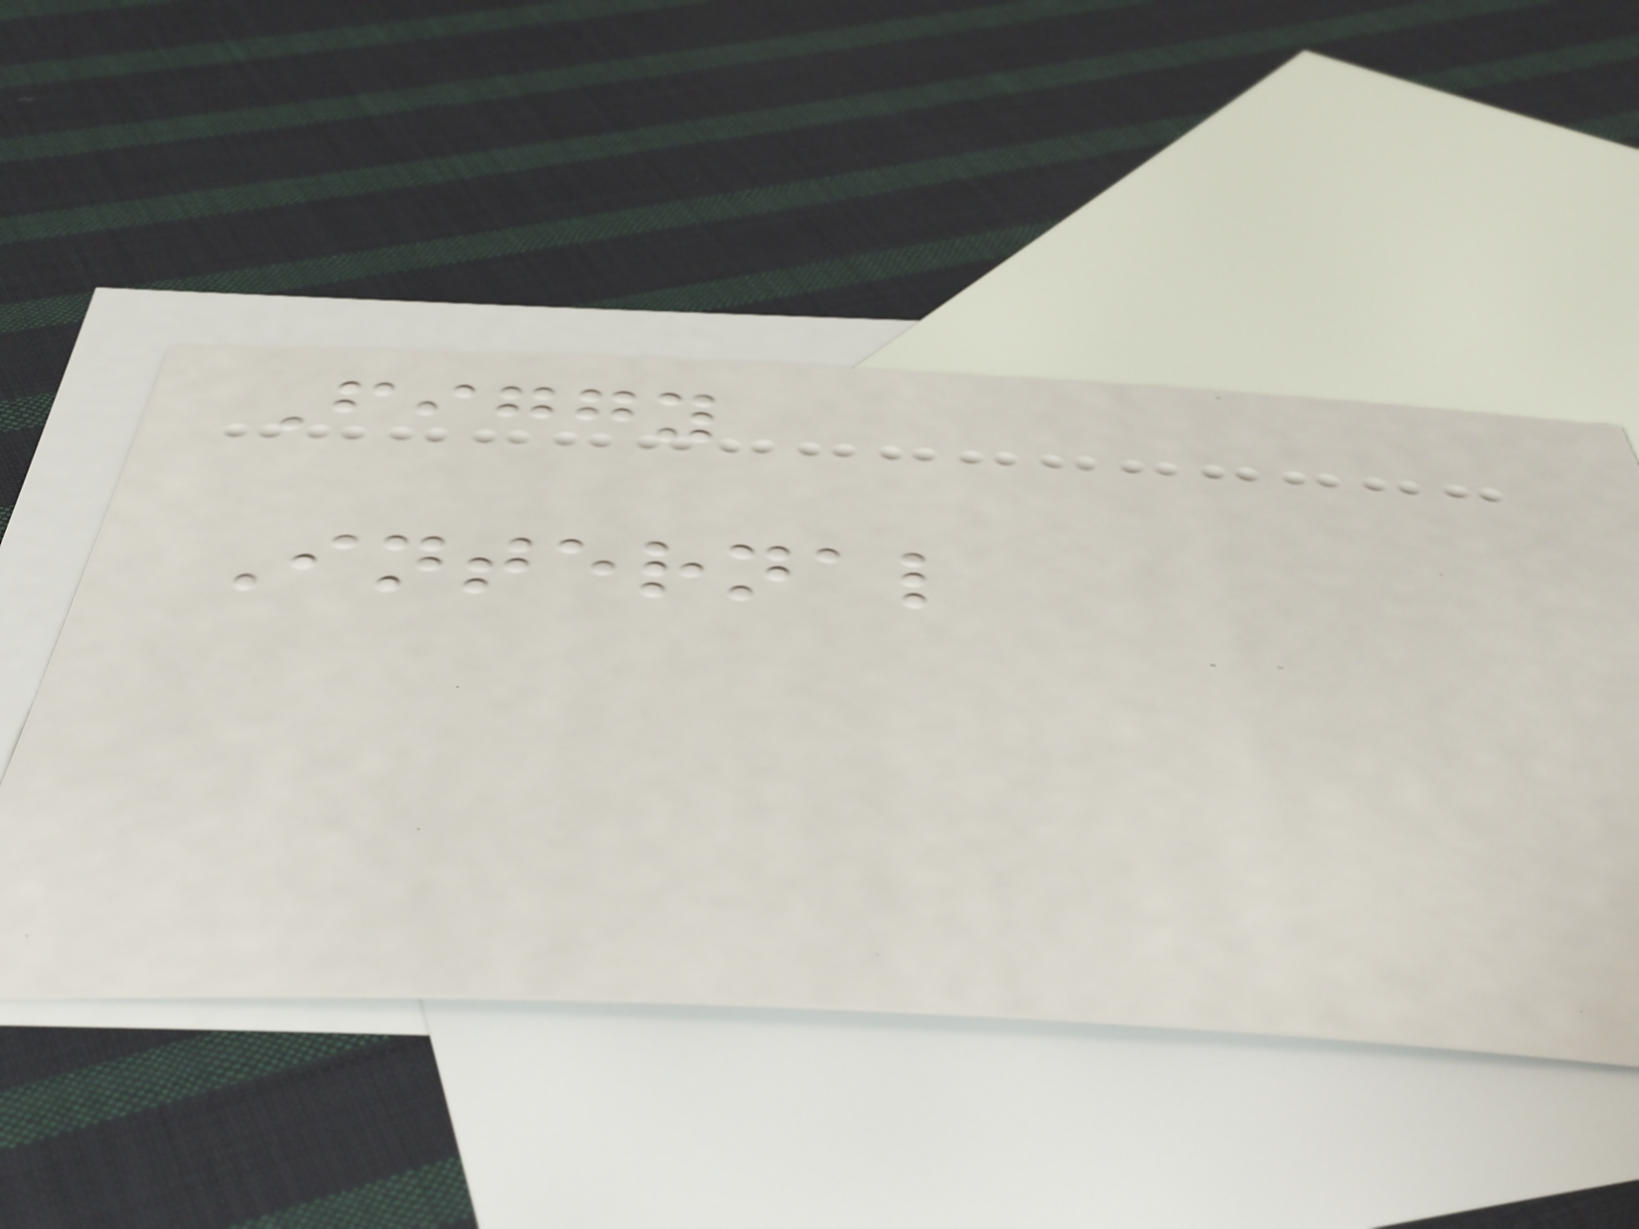Figgy
Internal
